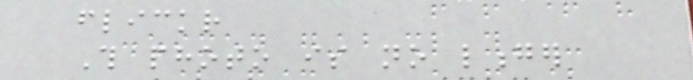flickr
This photo is no longer
